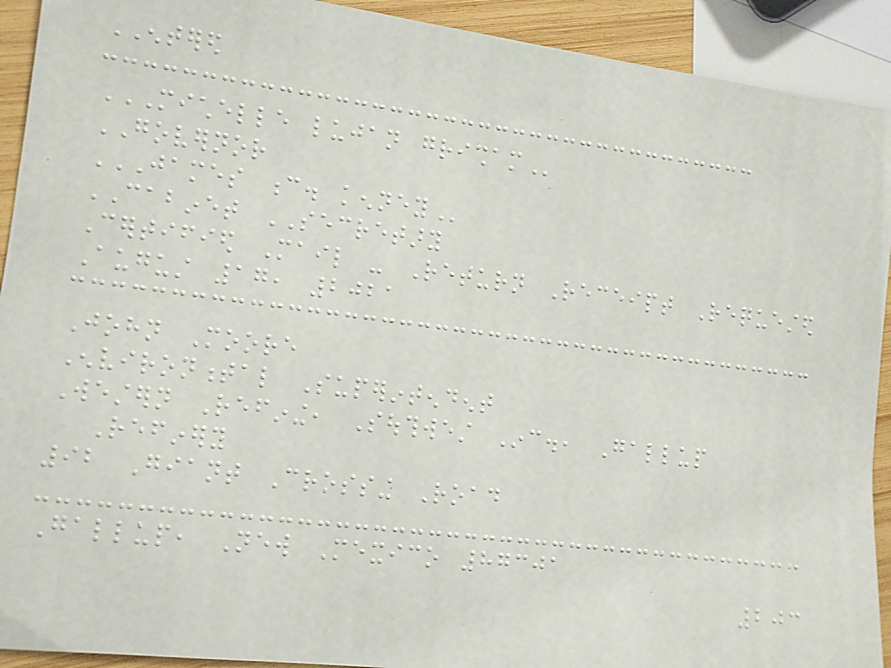ENTERED
MICHELLE LUJAN GRISHAM
GOVERNOR
JAMES C. KENNEY
CABINET SECRETARY
Certified Mail - Return Receipt Requested
August 17, 2021
John Moore
Environmental Superintendent
Western Refining, Southwest Inc., Gallup
Refinery
92 Giant Crossing Road
Gallup, New Mexico 87301
203
